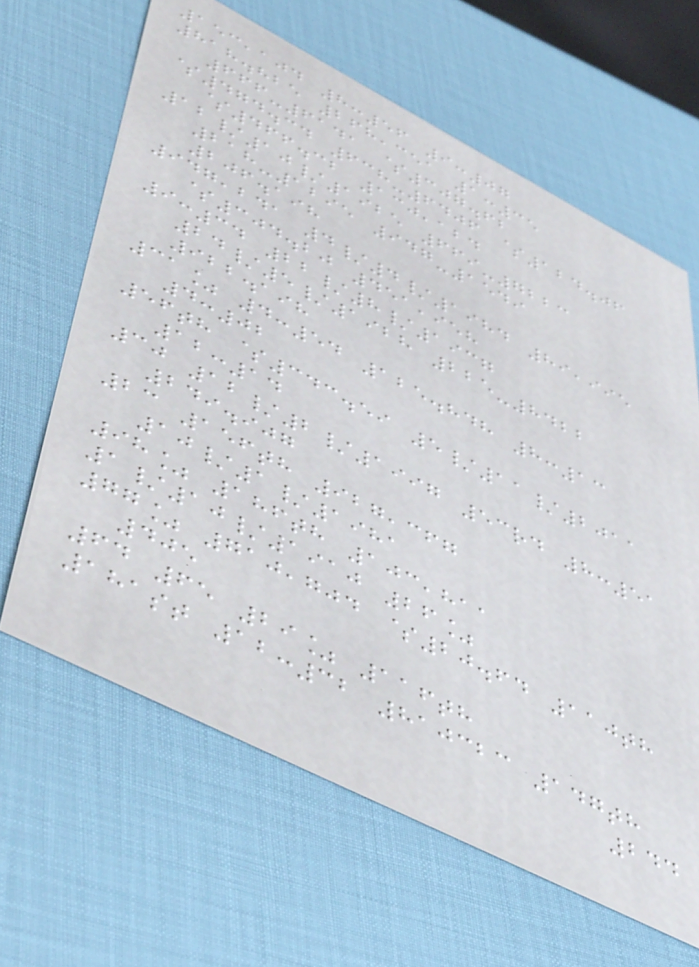153,104 8:56 9:07
818.825 268,351 1:35
666-6141 $307.62
$474.34 638-6406 $124.06
$466.32 130,124
12/10/1925 669-7223
218-1295 947-1549
206.198
947,241 4/4/1984 89,995
$304.20 451,958
9:34 22/8/1937
24/5/1928 225-8422
922.198
31% 4:54 125.848 8:13
4:02
56th $343.59 5/11/2011
12:14
30 12/2/1997 53rd 8:51
249.907
23 156th 927,367
10/1/1981
98% 186th 103,811
1/10/1910 26%
77% 710,704 $20.64 110th
405
64 65 29% 116th
181st 12:32 810323 147th
244
